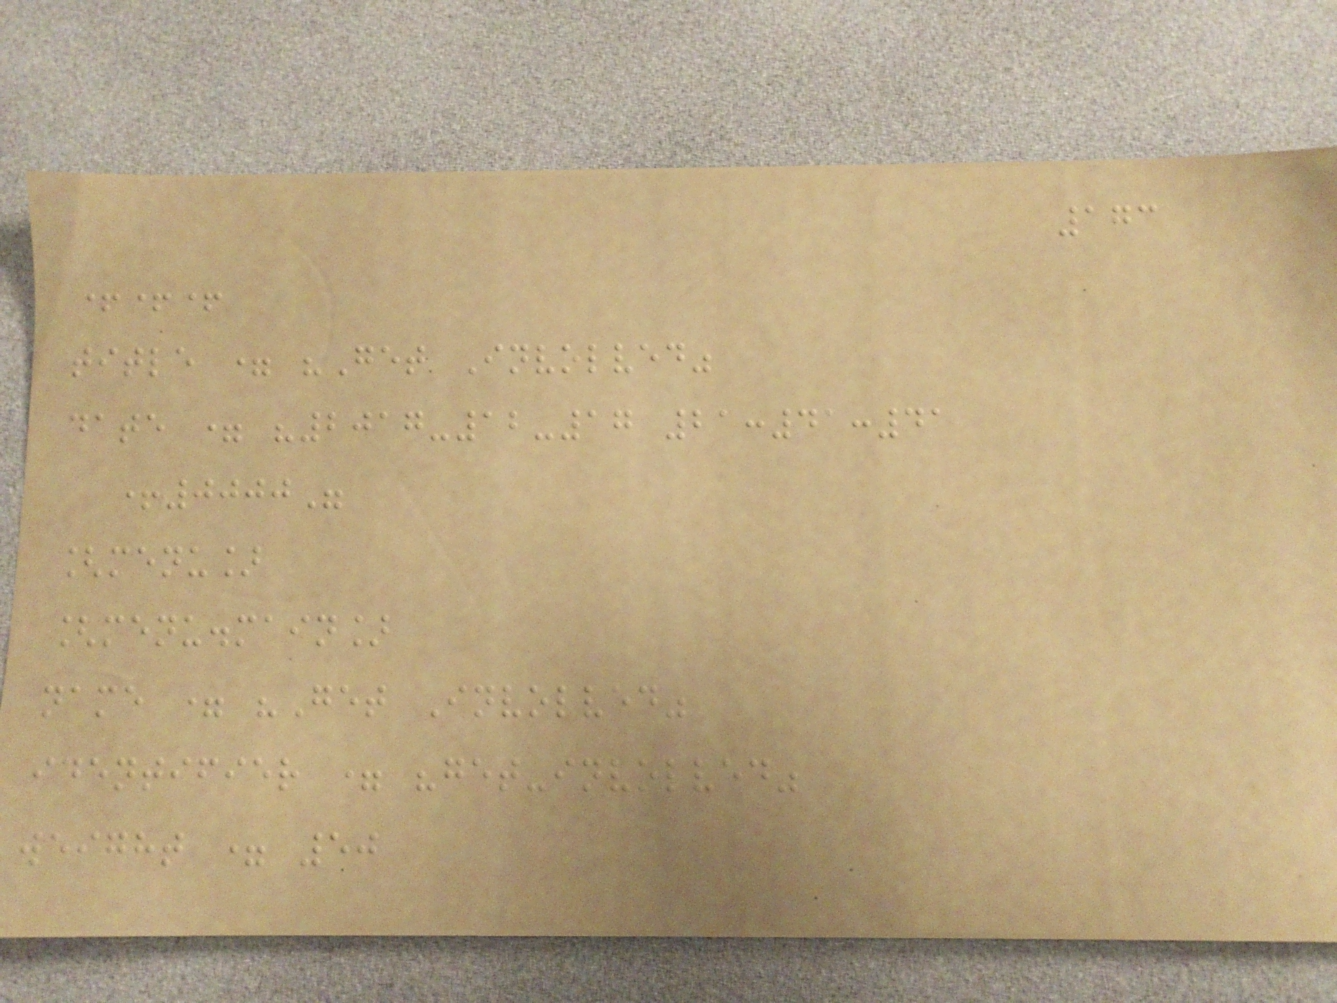173
+++
title = "Get Involved"
date = "2017-12-17 21:41:41
+0000"
[menu]
[menu.main]
name = "Get Involved"
identifier = "get-involved"
weight = 50
